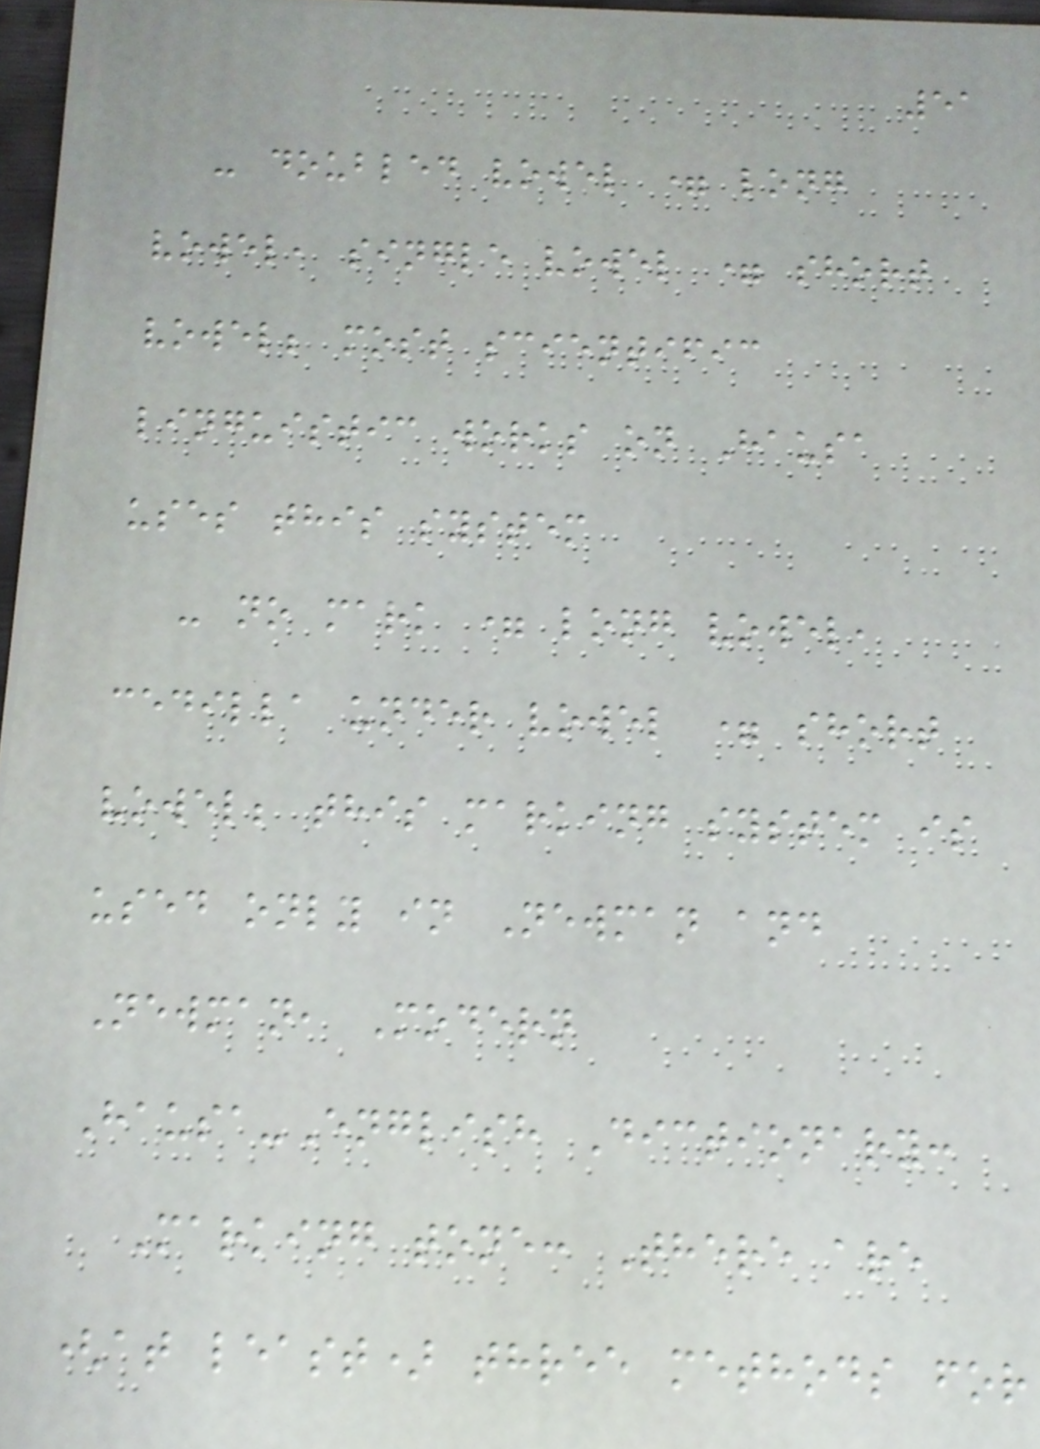51
- doubled vowel = long
vowel, single vowel = short
vowel; most scientific
linguistic works on Hausa
uses this system
- no mark = long vowel,
cedilla under vowel = short
vowel; this marking system is
used only in Newman and
Newman, Modern
Hausa-English Dictionary:
Marking tone: There are
(at least) three methods for
